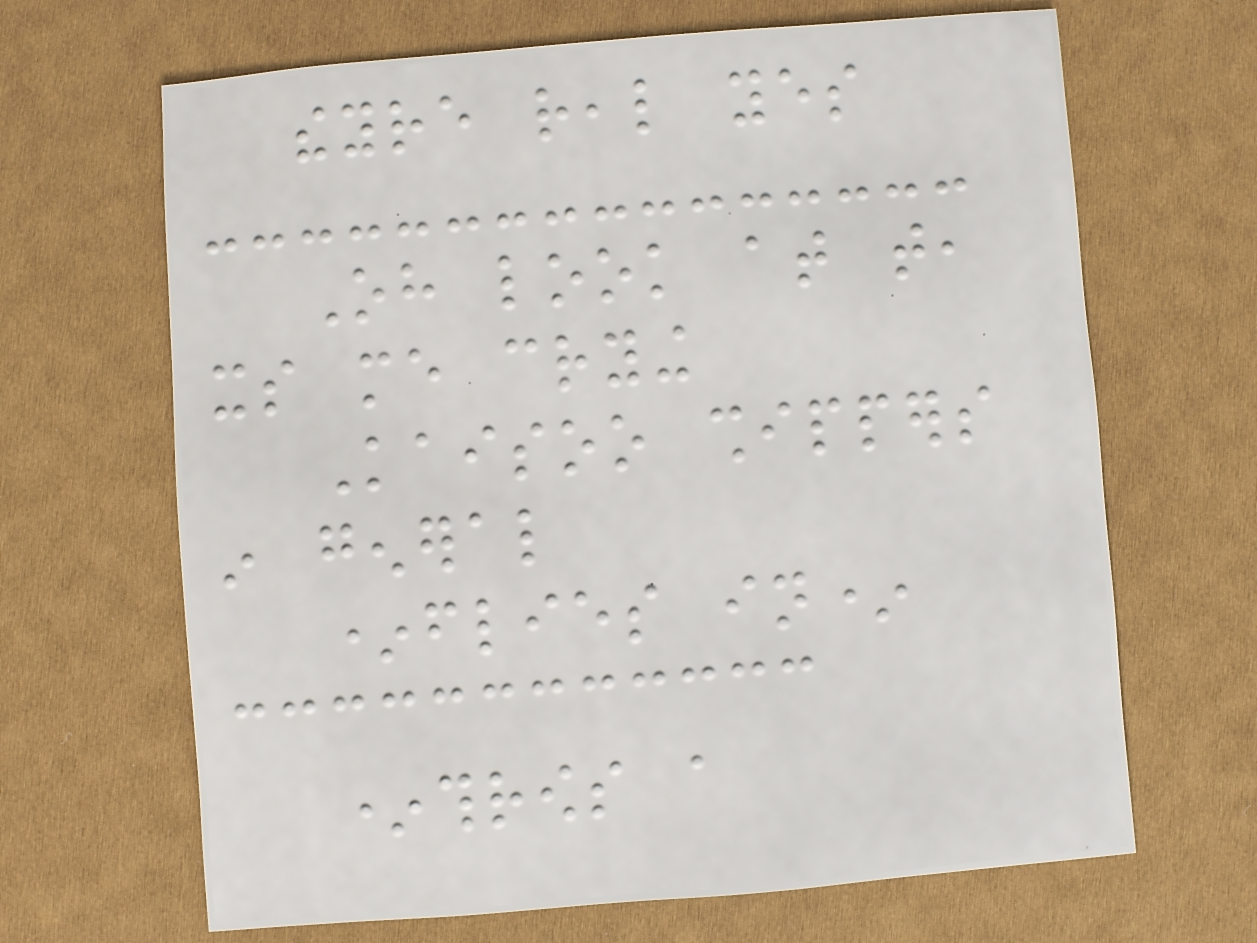theyre real yes
Oh look at that,
its me crying
Kaisoo shippers
in general
*flies in*
*throws a
